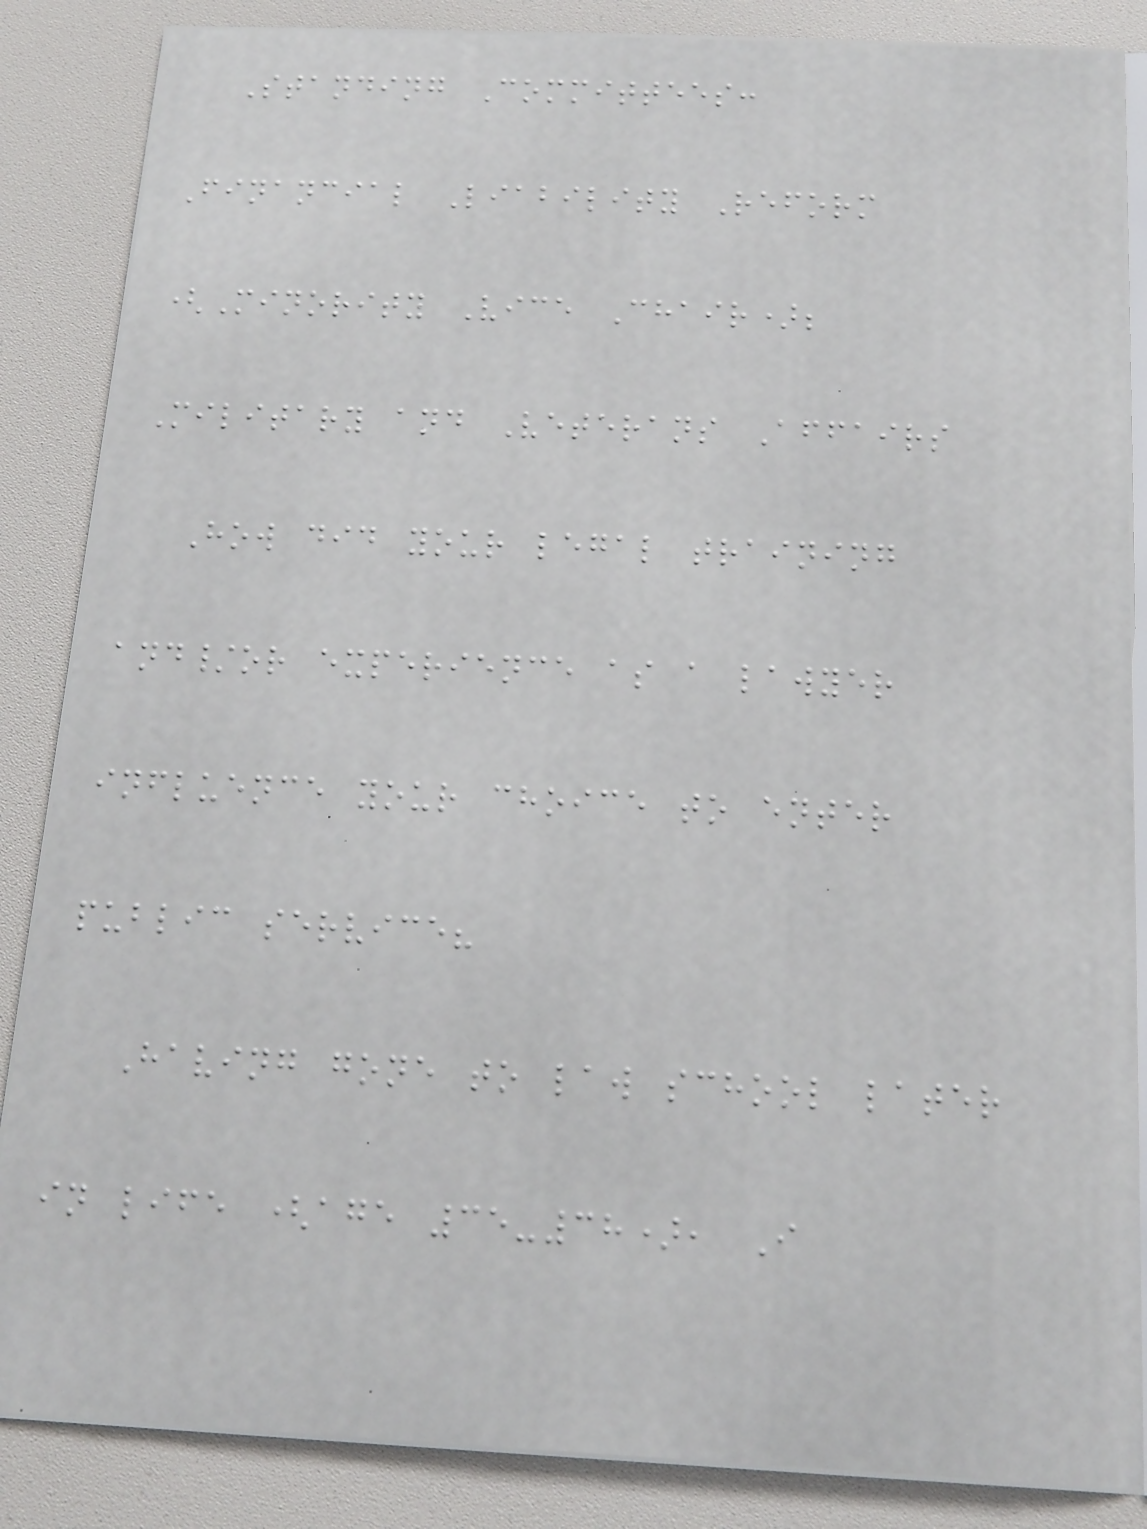Standing Committees:
Financial Liability Reform
(Minority Vice Chair);
Military and Veterans Affairs
How did your legal training
and/or experience as a lawyer
influence your choice to enter
public service?
Having gone to law school later
in life (age 35-38), I
